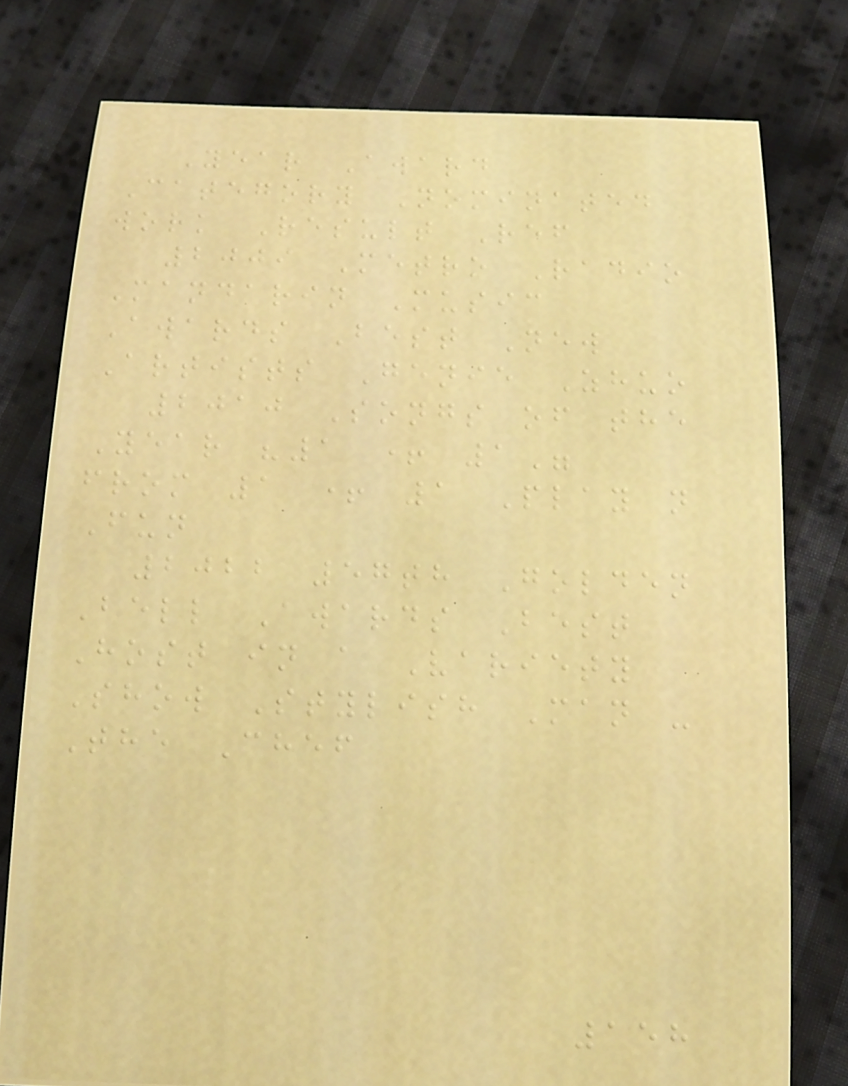Year Award
Category Nominated
work Result Ref
2009 Metro Radio
Mandarin Music
Awards Best New
Artists Genie Zhuo
2010 Songs of the
Year "1 + 1"
from 1 + 1 Play n
Fun
2022 57th Golden
Bell Awards Best
Host in a Variety
Show Stylish Man -
The Chef
158
